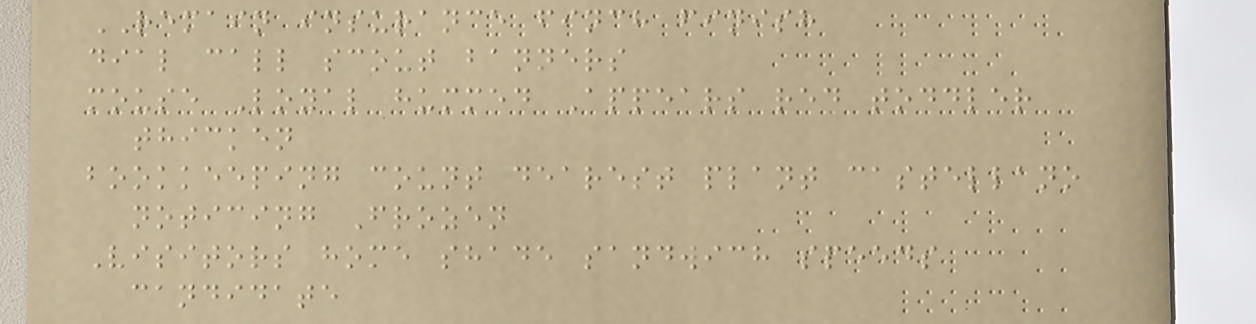REMAIN insurance finch finish
dial call scout banners
mouse Loyal hummed Appears red toddler
thicken
bookkeeping count dearest plant castellano
noticing Frozen
Visitors home shade sandwich speeds
candidate
